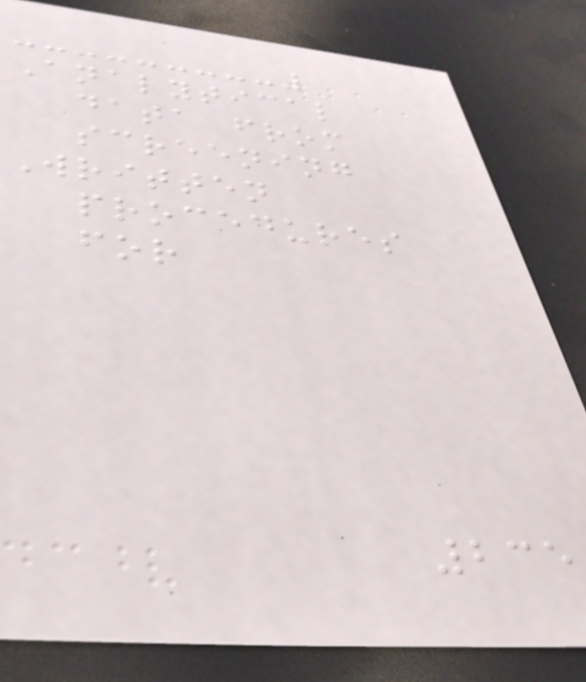Analytical
data from
screening
Written
procedures
for
235
